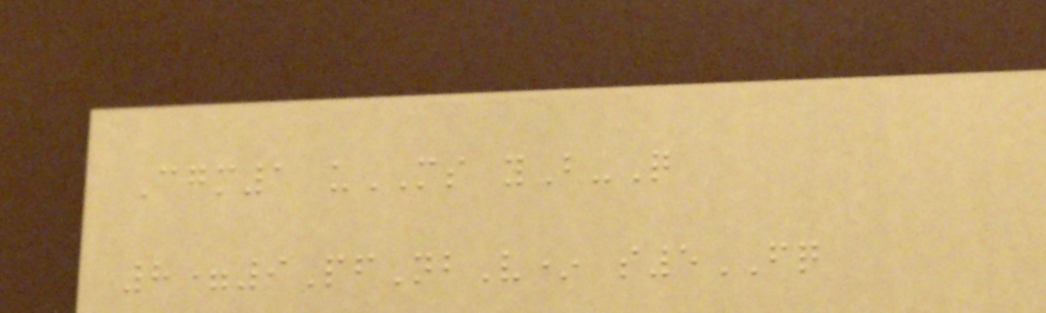Cgm1 uMS yB-Q
8=9PfNbV* s5FQ
